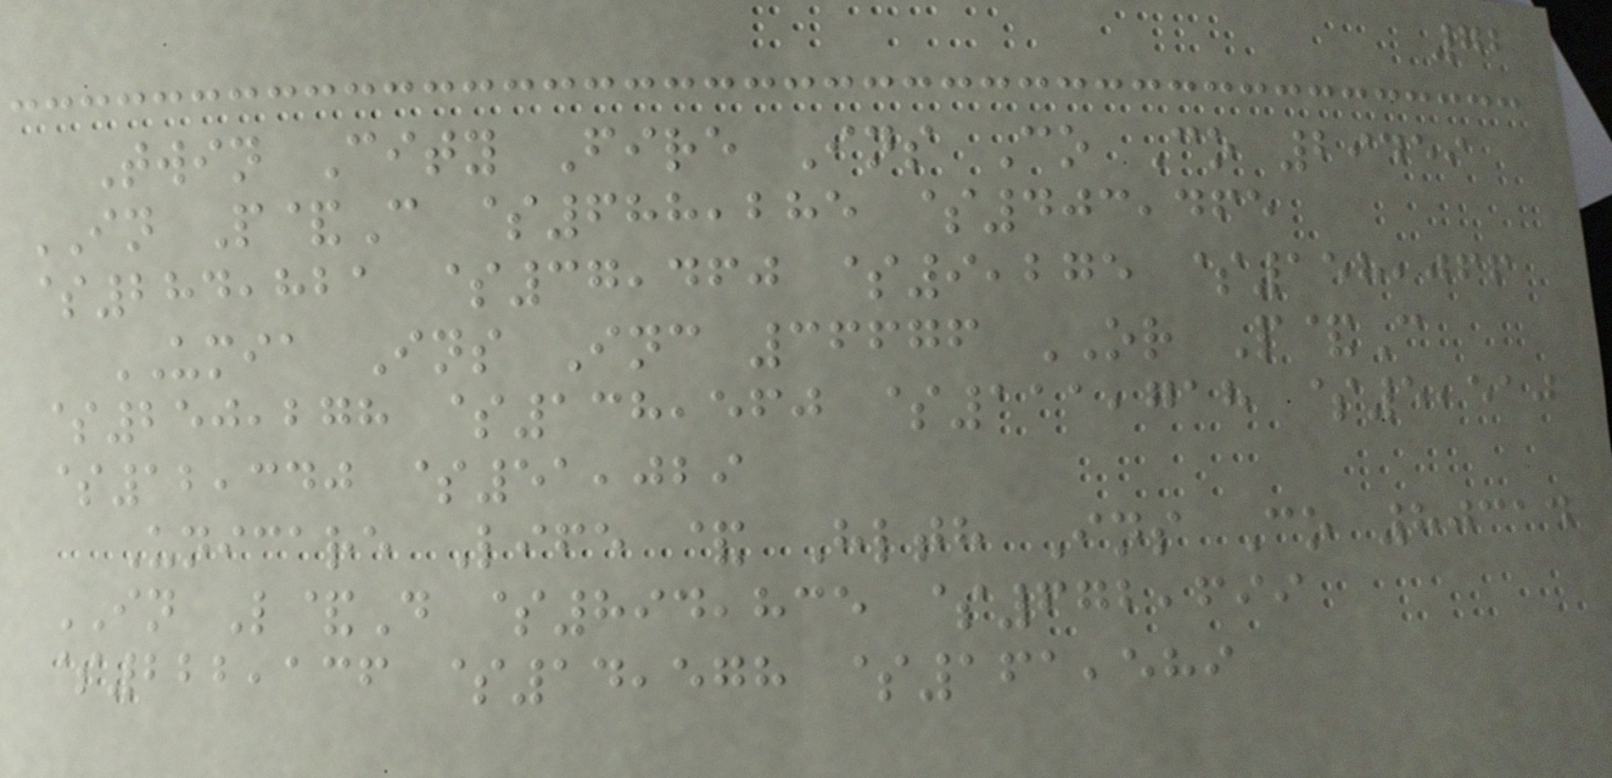72
Twin City Fire Ins Co Co 29459
IN P&C $688,285 $403,465
$284,821 $37,460 $9,275 $158,066
UMIA Ins Inc 36676 OR P&C
$250,278 $138,560 $111,718 $5,510
$12,340 $51,029
Unicare Life & Hlth Ins Co 80314
IN L&D $894,835 $672,699
$222,136 $14,578 $161,589
